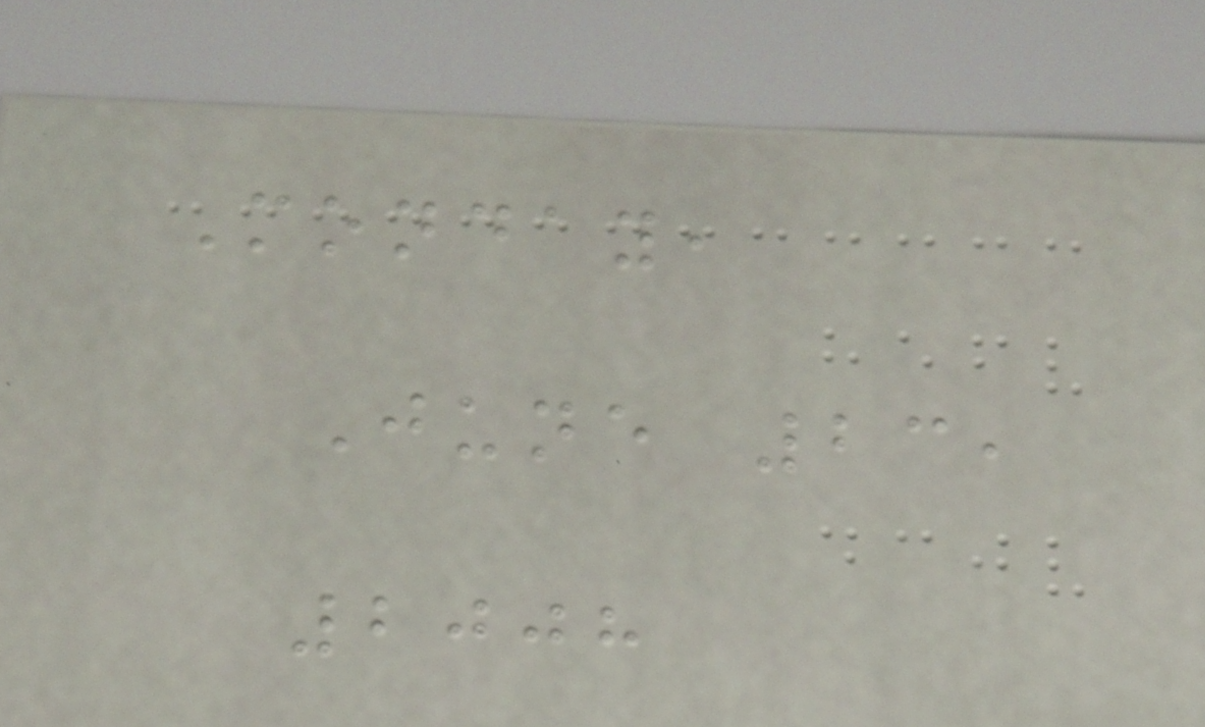Monday,
June 23,
2008
